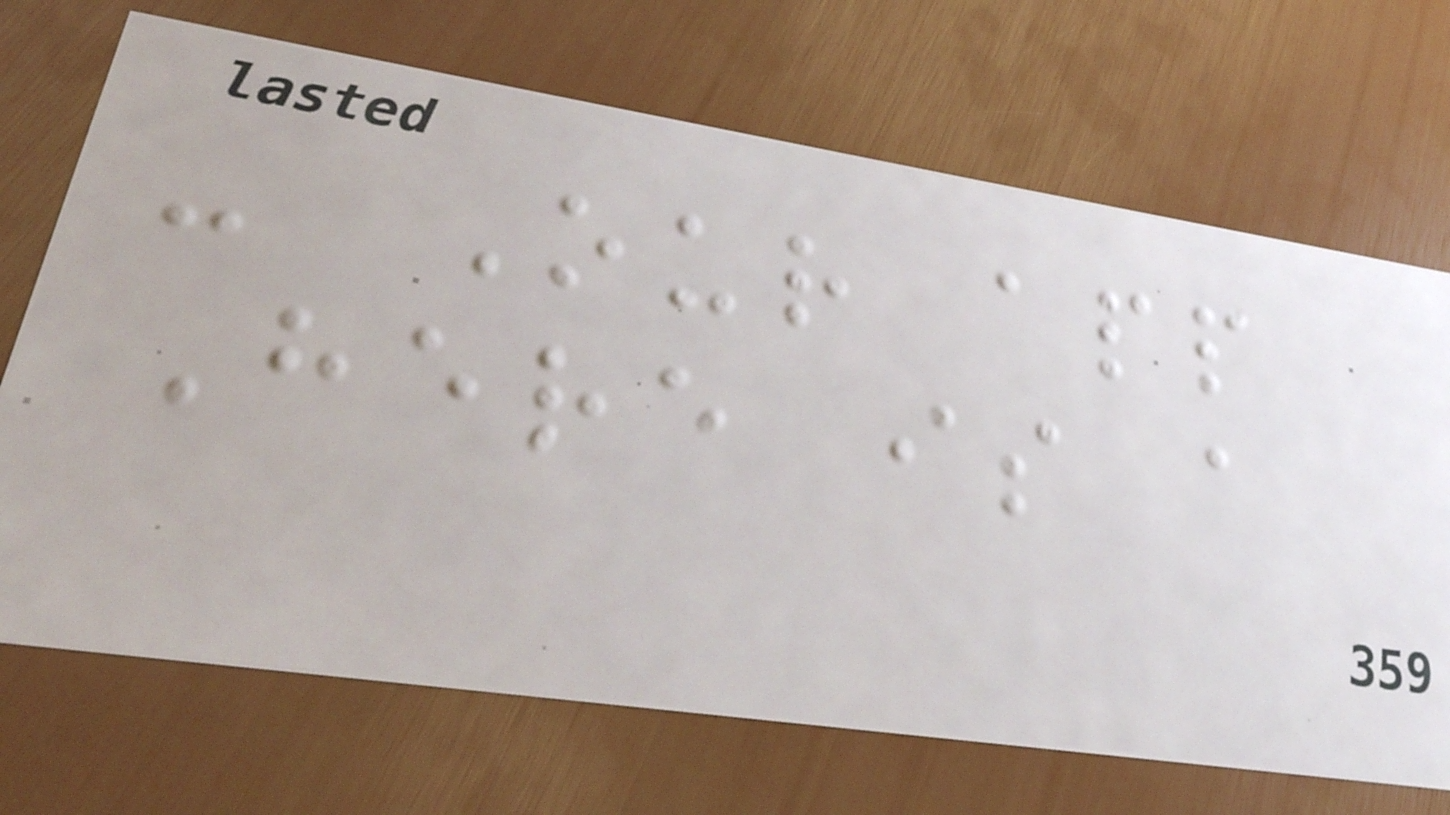- Our app
Here is a
